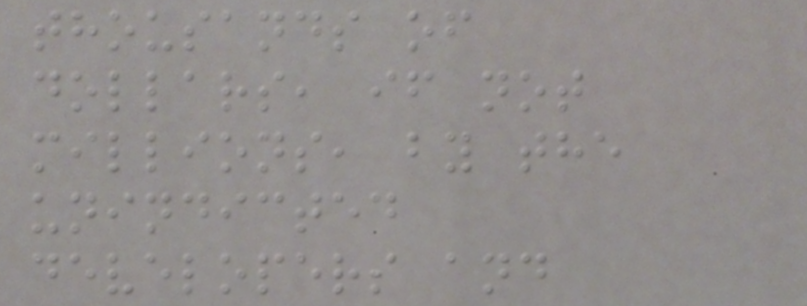thousands of
dollars, if not
millions, by the
unindicted
developers and
